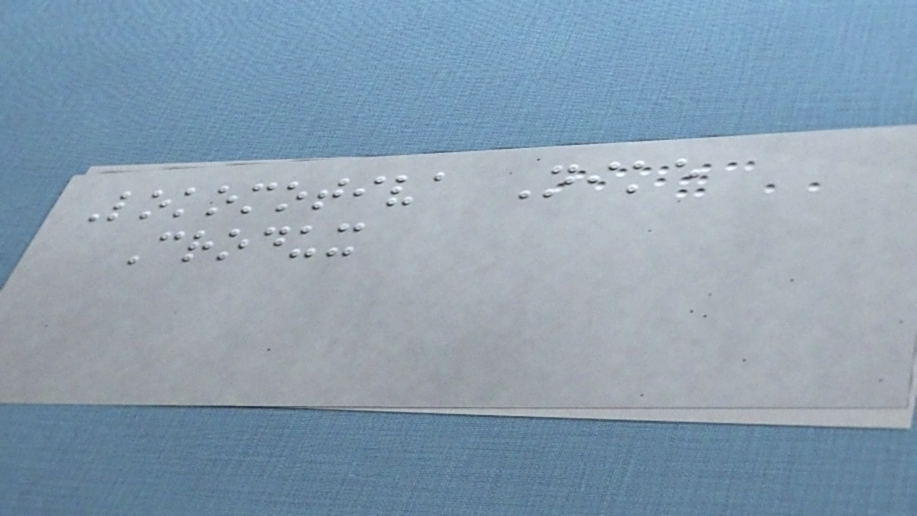Lokomotiva Nike
Crodux
